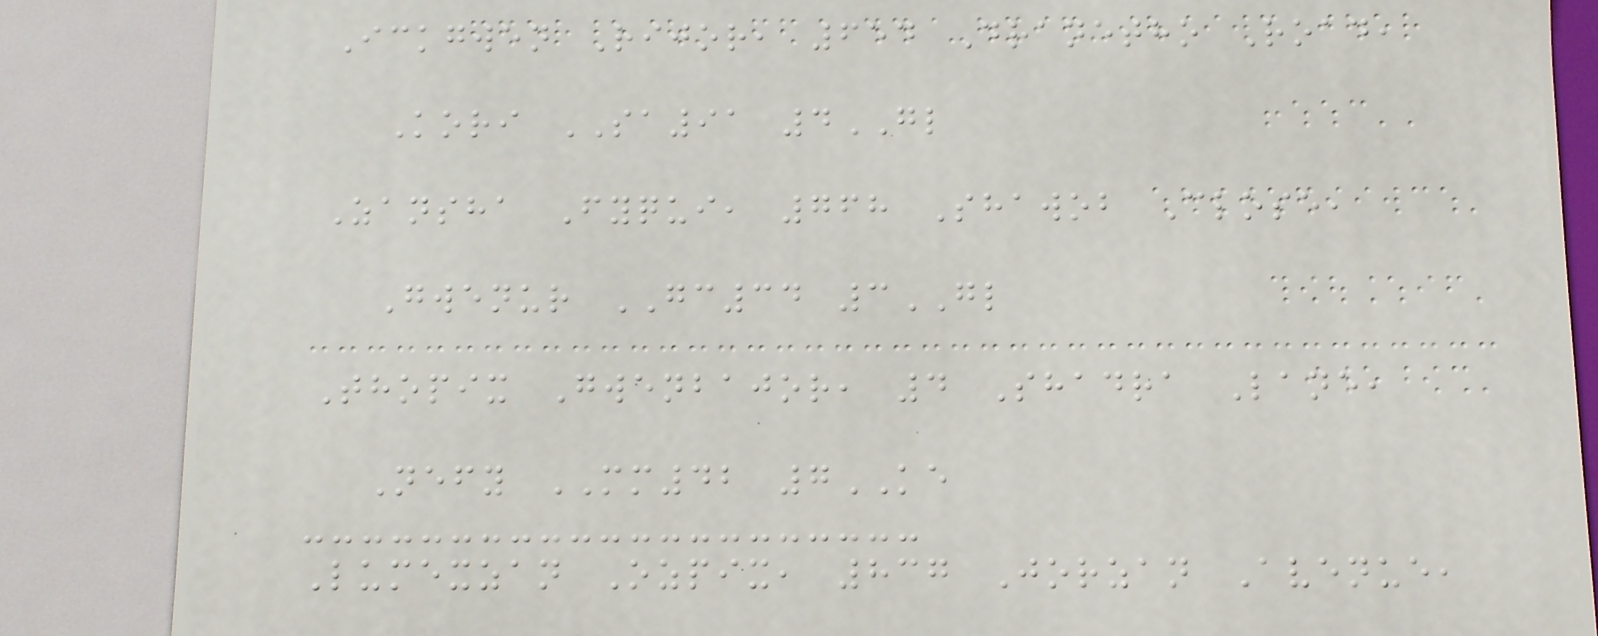Ickgwen Rijor, 654 Dranetho Road,
Kori SA91 4GL
Zansha Fyqui, 768 Shawob Close,
Gwenur GC34 3GL
Thopix Gwenbajor, 4 Shadra Lane,
Nefy MM42 7KE
Lumexzan Ozpix, 837 Jorzan Avenue,
